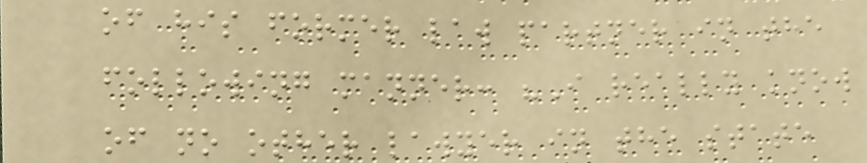of his former law partner in the
following manner: "I really know
of no other lawyer in the state
